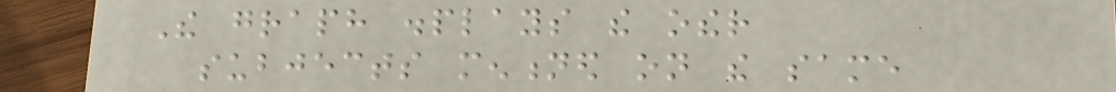The graph displays the other
subjects mentioned on the same
